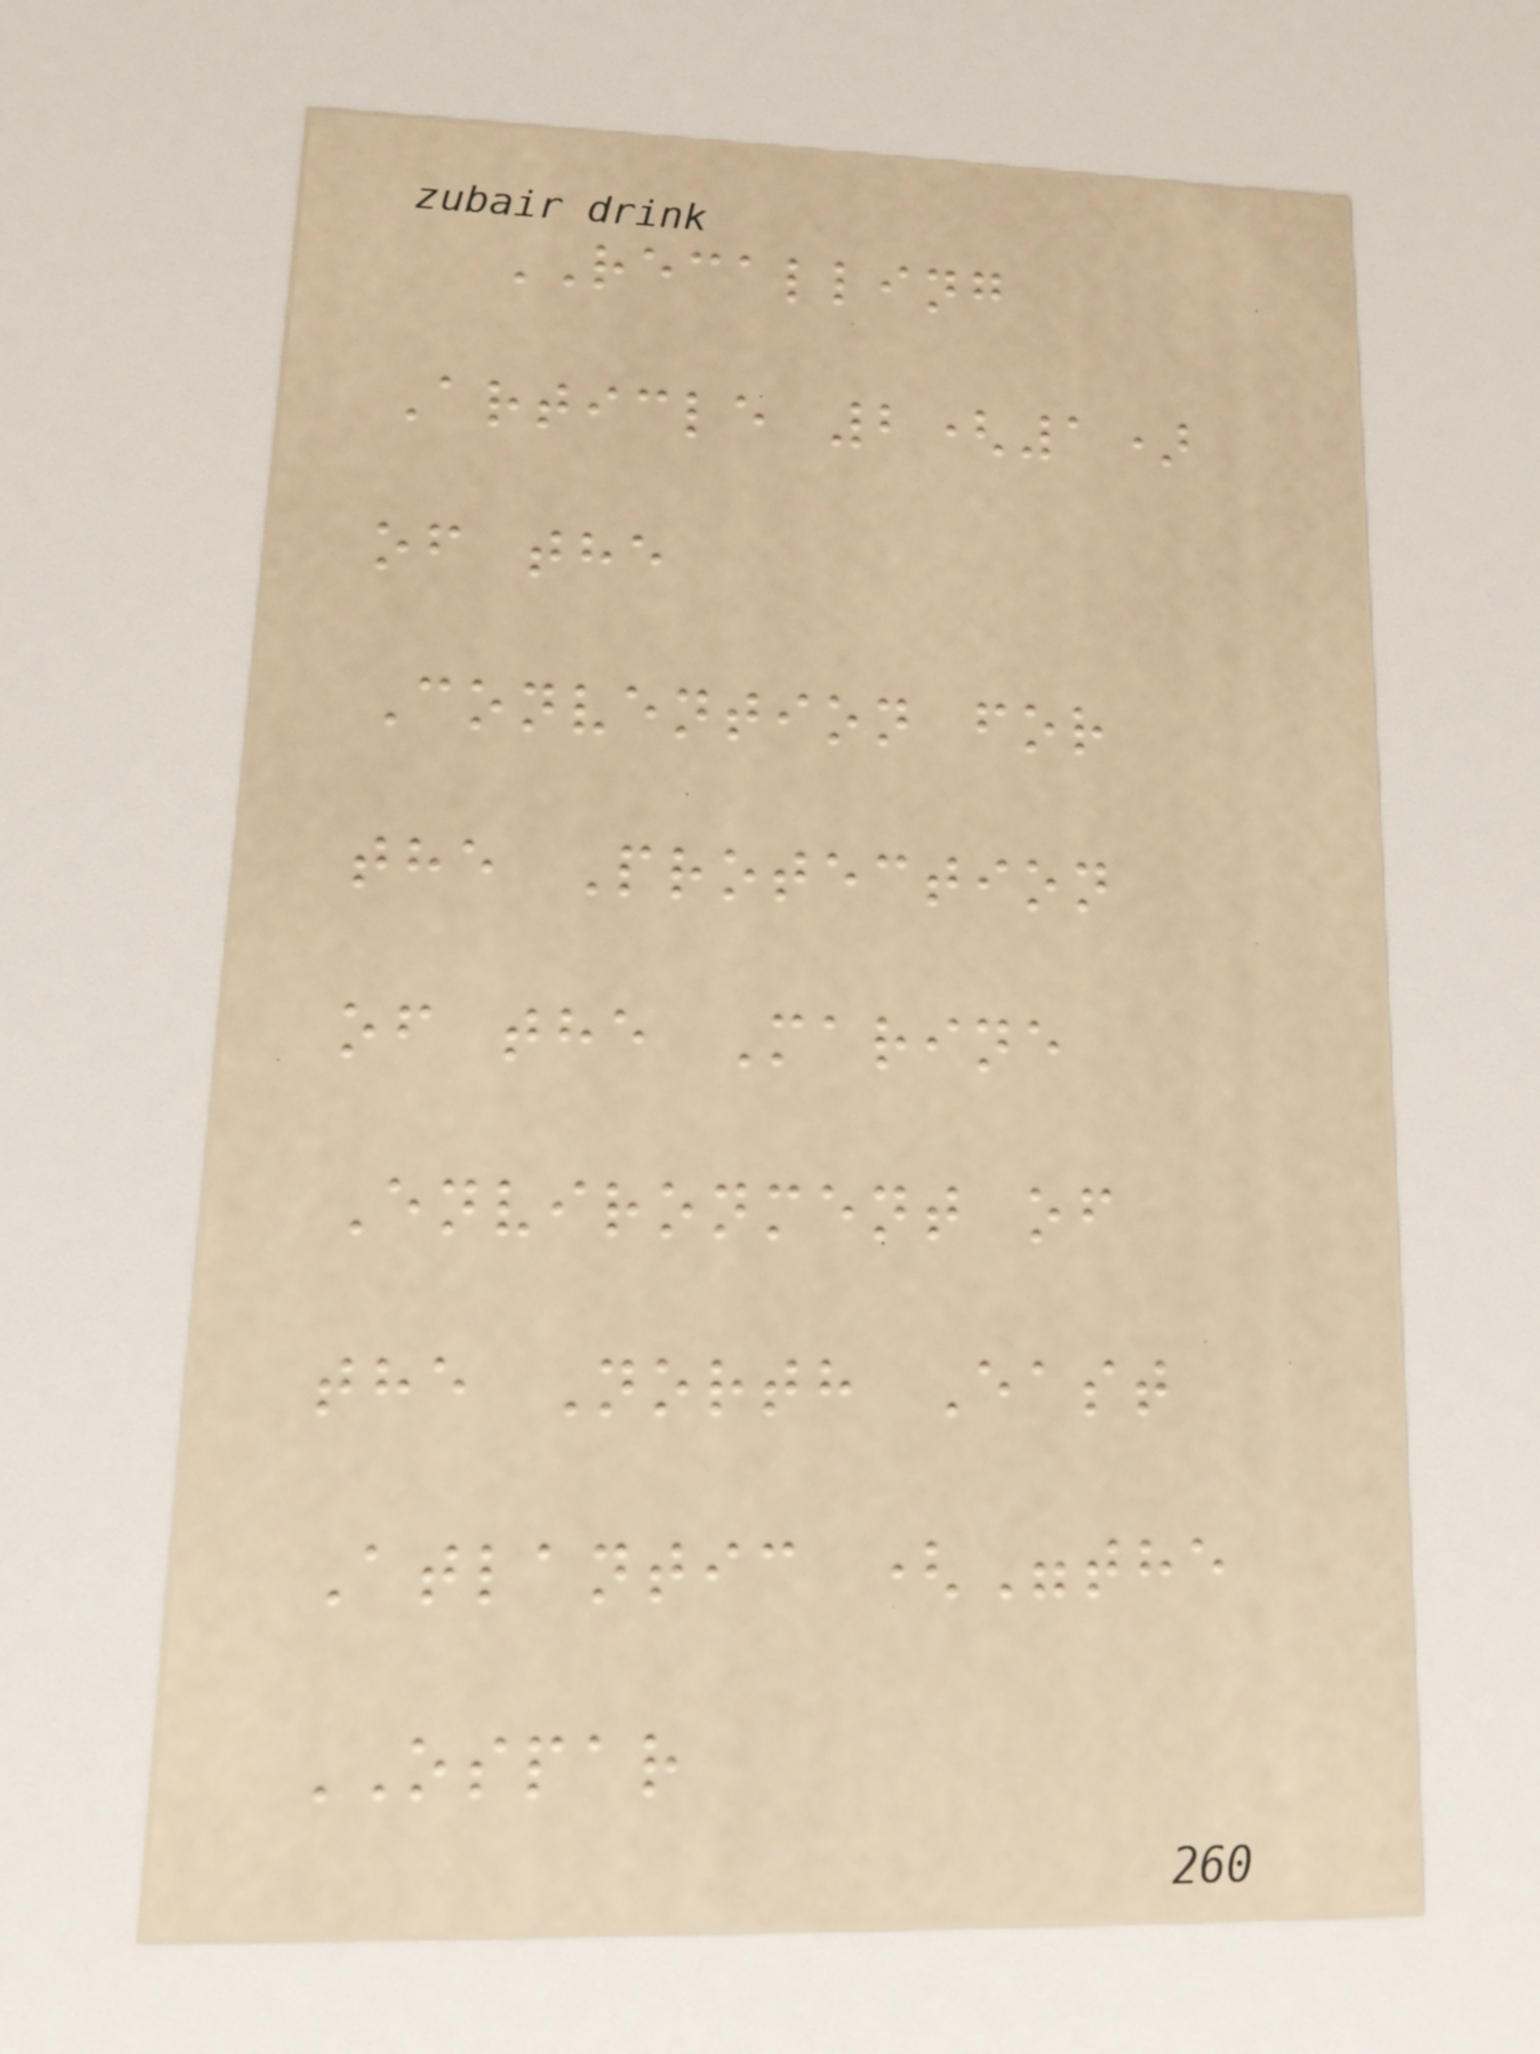RECALLING
Article 2(1)
of the
Convention for
the Protection
of the Marine
Environment of
the North East
Atlantic ("the
OSPAR
